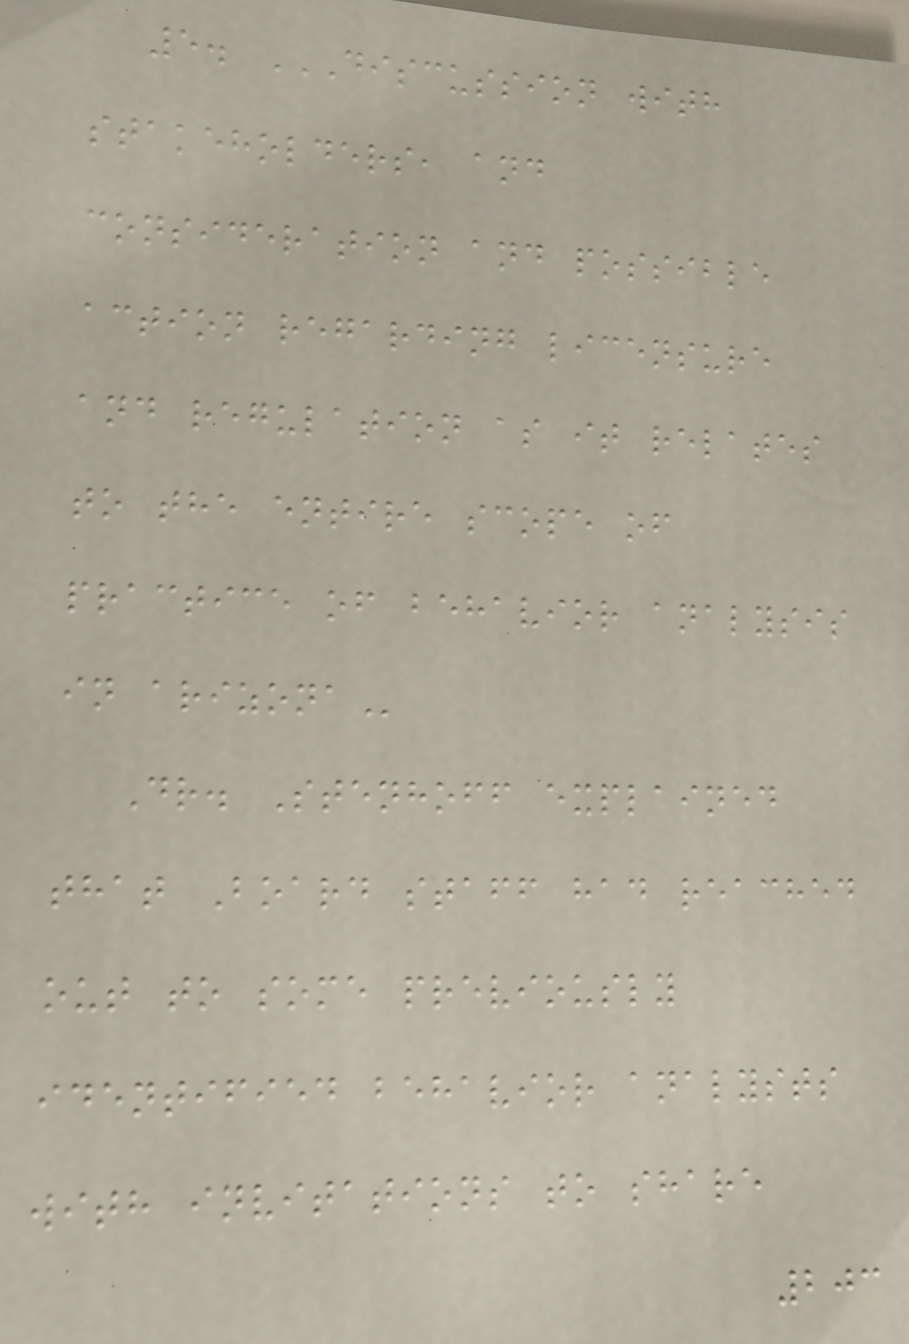5. DISCUSSION WITH
STAKEHOLDERS, AND
CONSIDERATION AND POSSIBLE
ACTION REGARDING LICENSURE
AND REGULATION AS IT RELATES
TO THE ENTIRE SCOPE OF
PRACTICE OF BEHAVIOR ANALYSIS
IN ARIZONA
Dr. Stenhoff explained
that Board staff had reached
out to some previously
identified behavior analysts
with invitations to share
203
